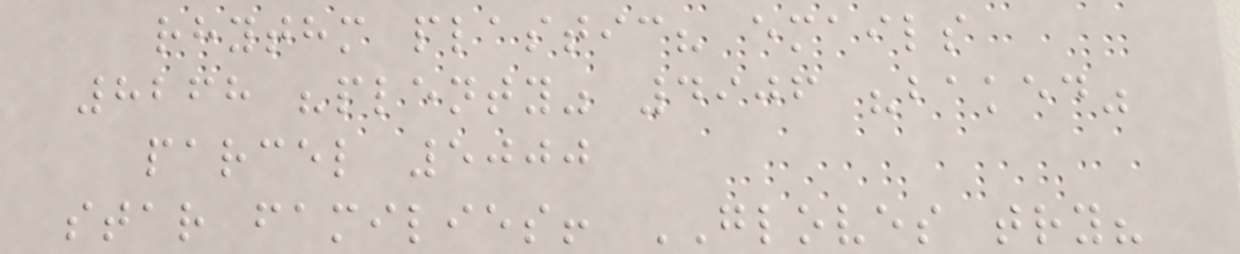rhythm plastic? emails
8268 "plenty" 4906 "baked"
parcel 5000
star families! GLOVES try?
